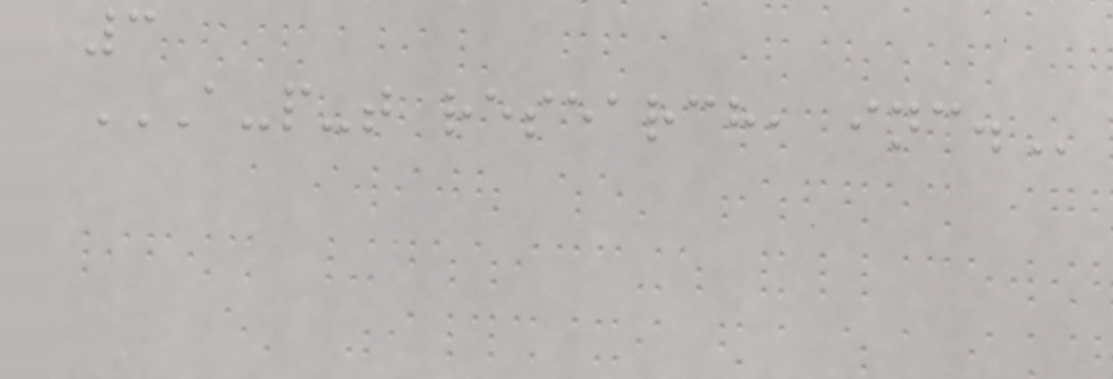3
A-P-T RESEARCH, INC.
